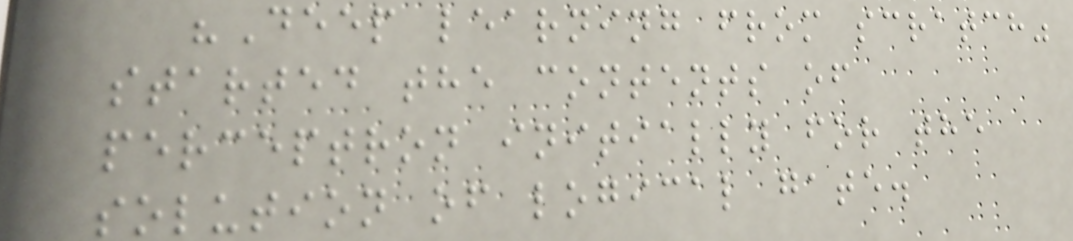"Deep learning from scratch"
started the contents of
perceptron initially for the
solution of logical gate.
